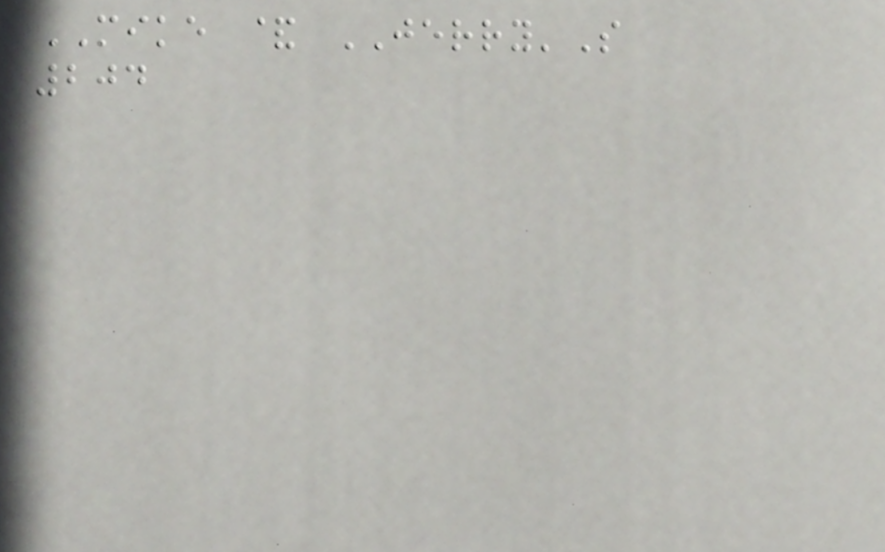MIKE & JERRY'S
204
